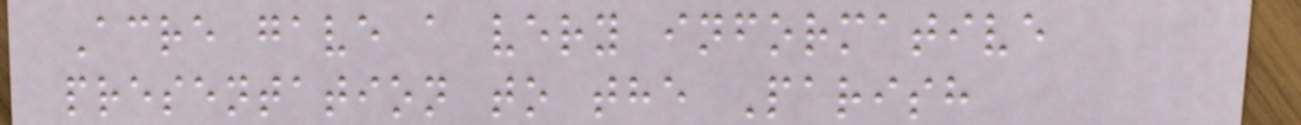Acre gave a very informative
presentation to the Parish
